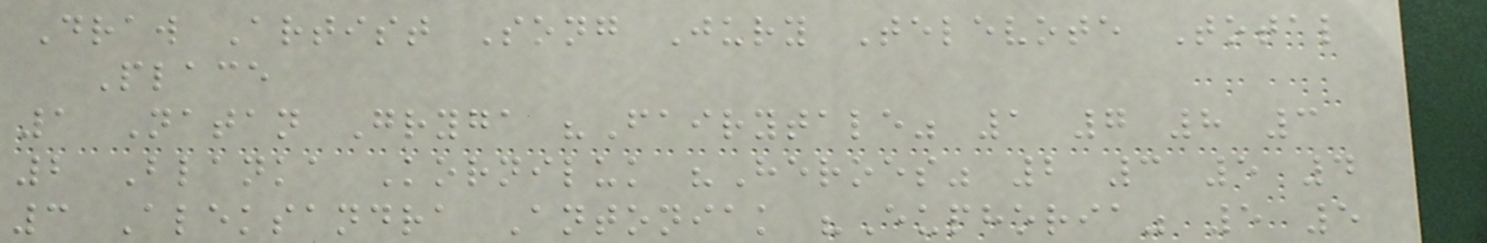Draw Artist Song Jury Televote Total
Place
1 Natan Gryga "Fairytale" 1 7 8 3
2 Blanka Korniluk "Heroes" 2 3 5 4
3 Aleksandra Antoniak "Euphoria" 5 5
